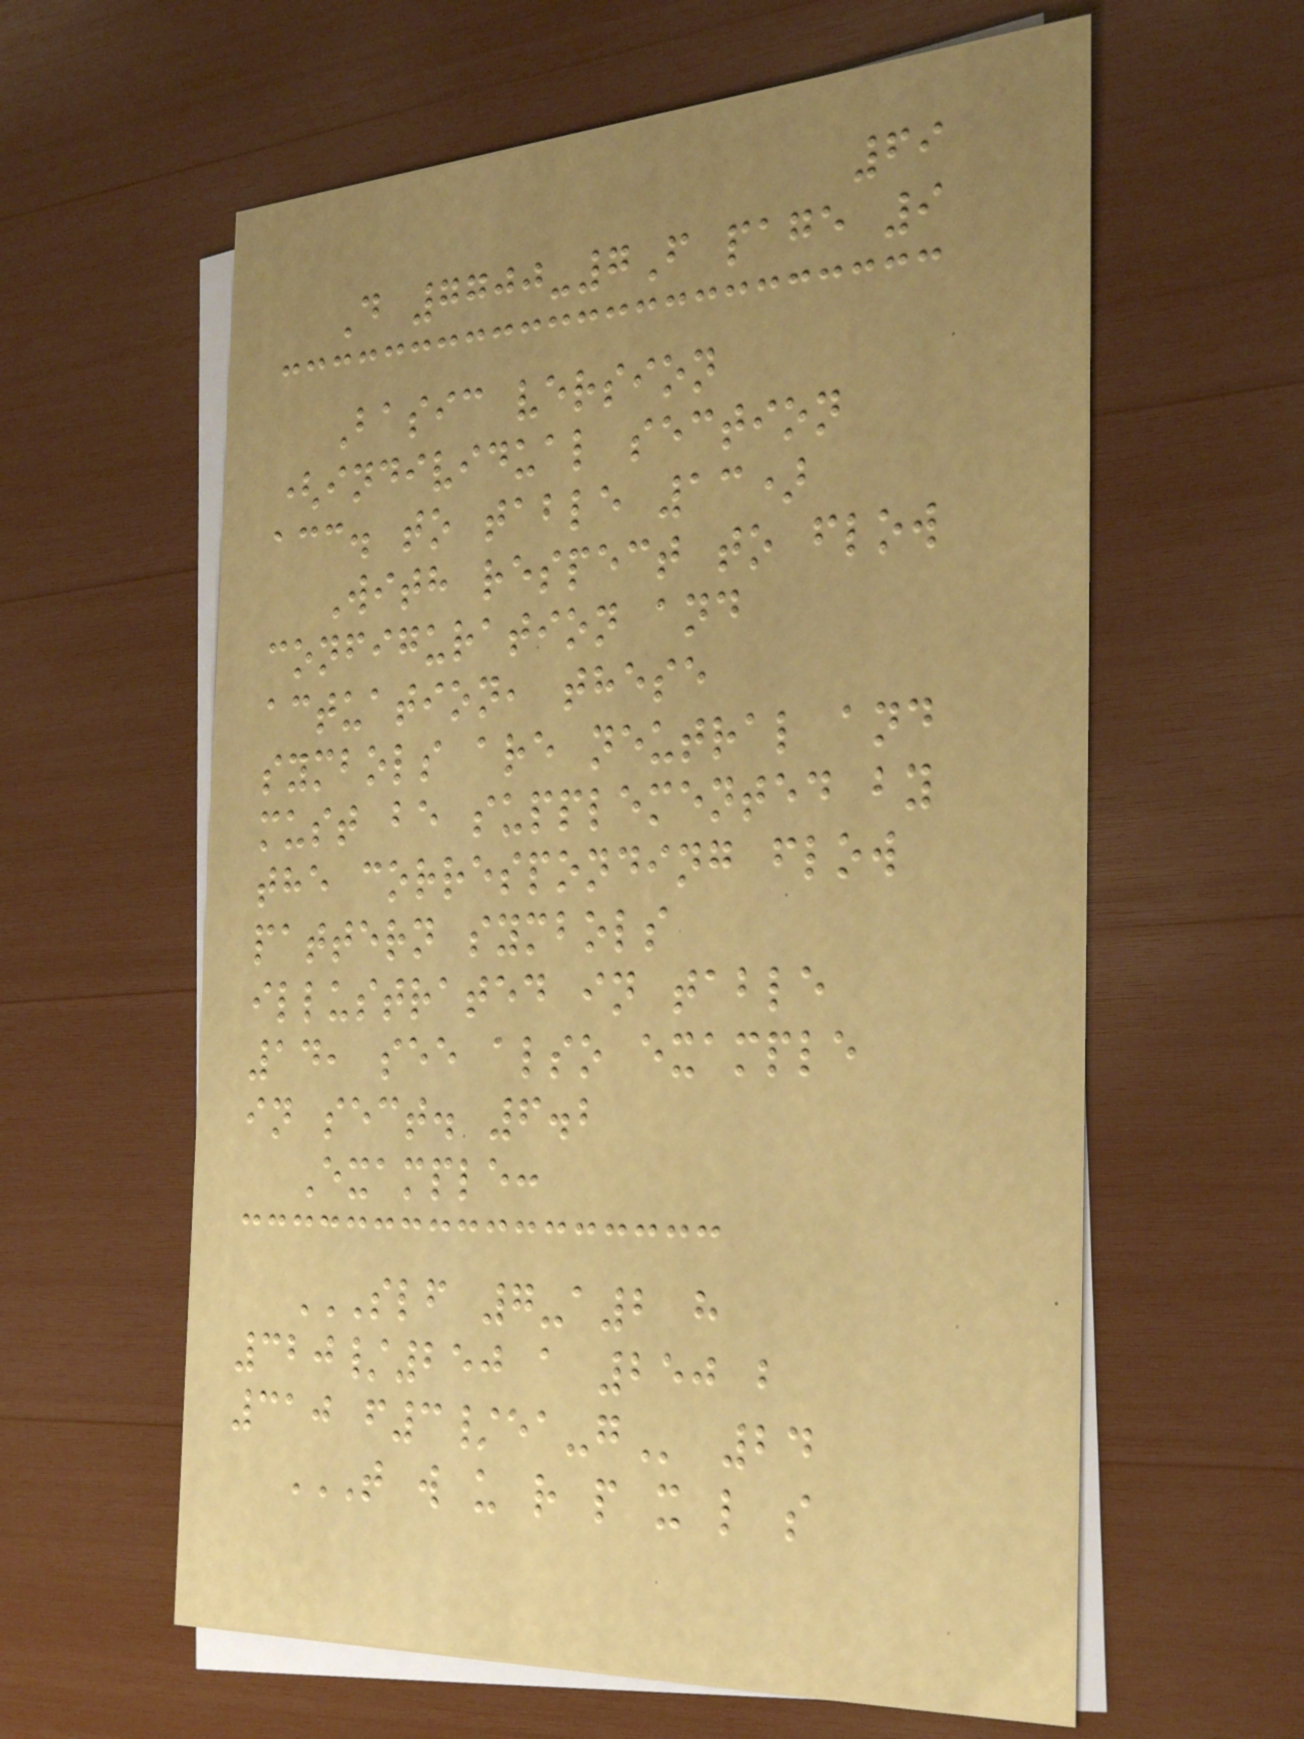69
D 7700-7F page 9
Basic version
(individual section
acc. to table 13)
With respect to flow
configuration and
actuation, these
symbols are neutral and
must be supplemented by
the corresponding flow
pattern symbols
illustrated in table
14, see also example
in sect. 6.2
Example:
SLF 7-A2 H
320/250 A 250 B
310 F3/EA-G 24
T W U R P X L S
